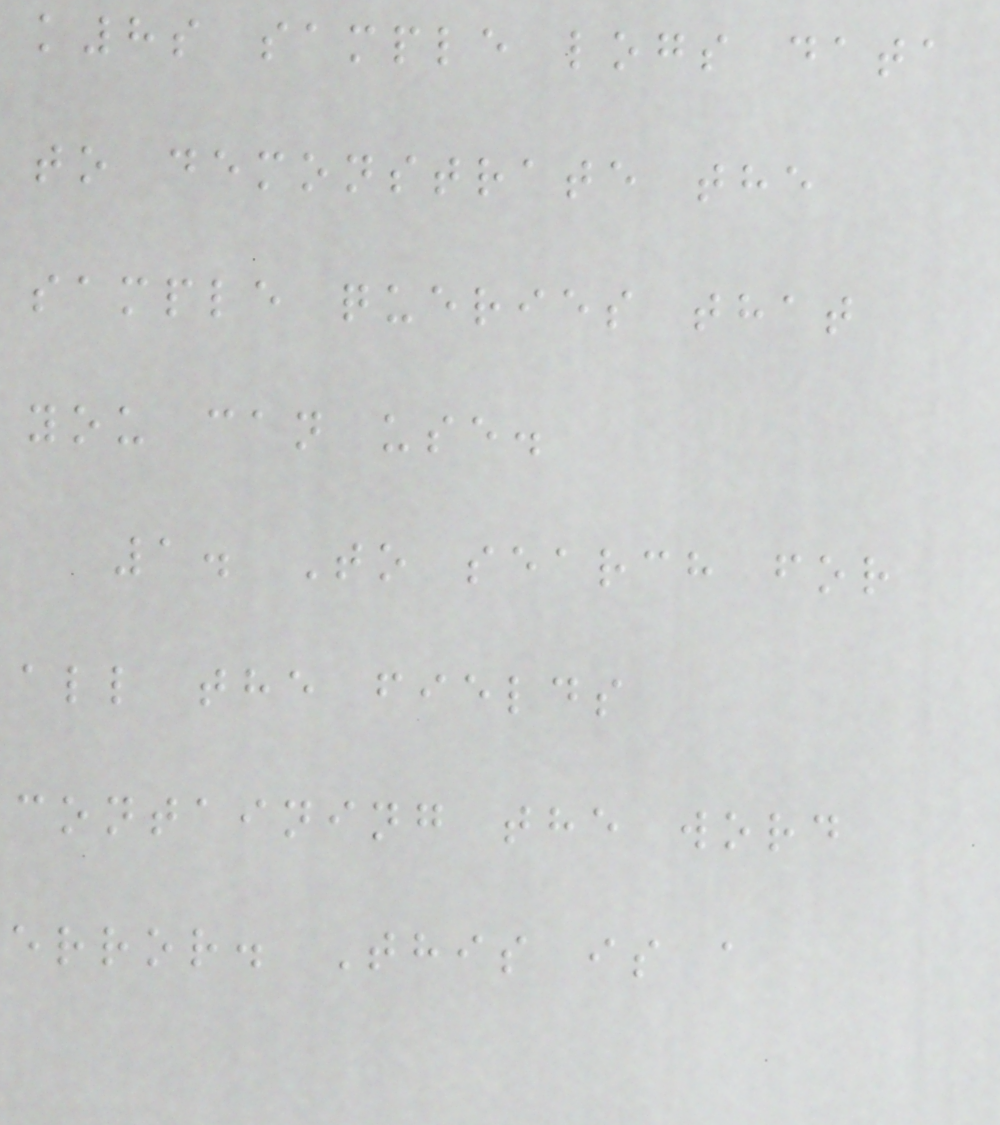k8s sample logs data
to demonstrate the
sample queries that
you can use.
1. To search for
all the fields
containing the word
error. This is a
